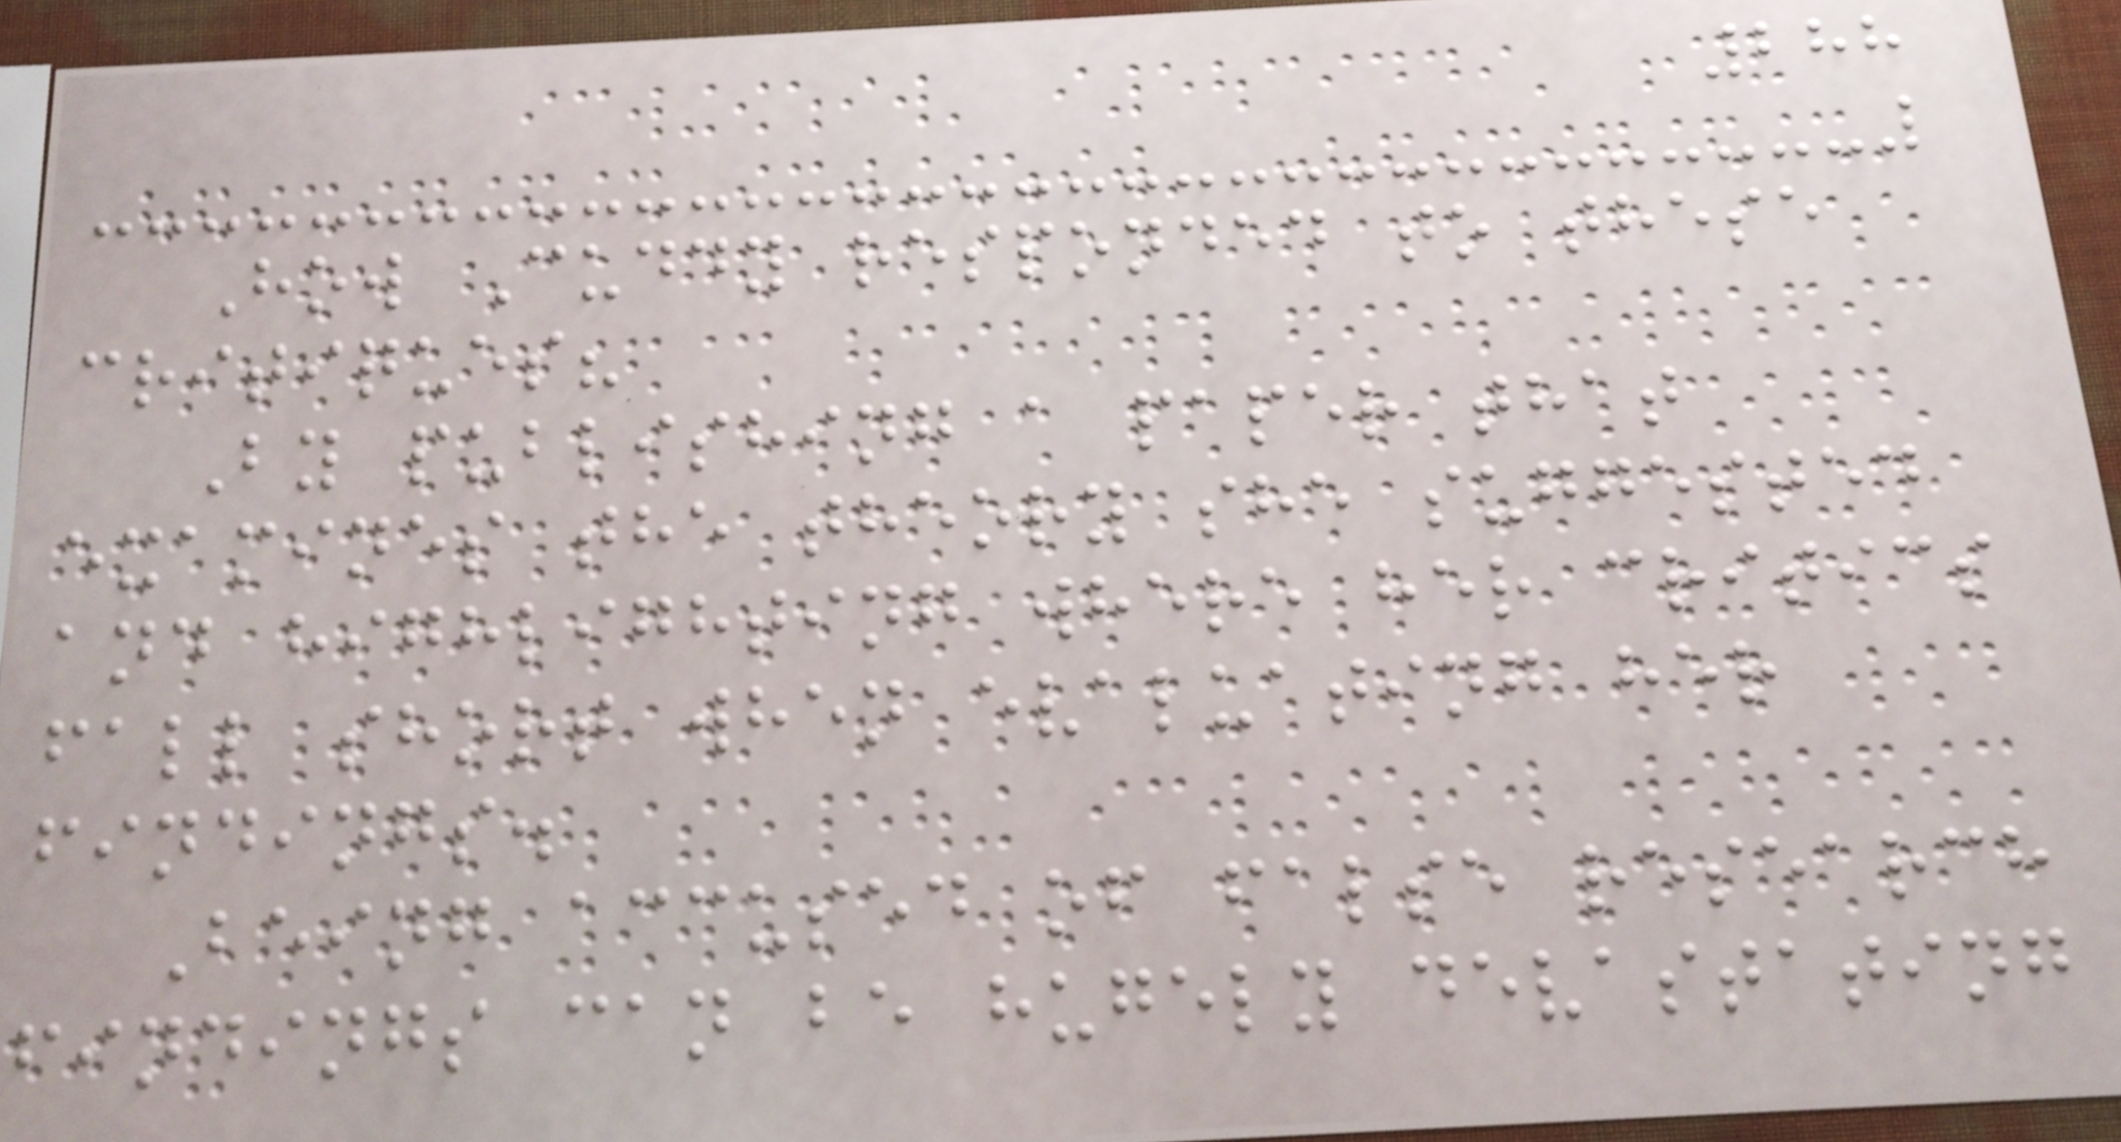288
How Cuddy responded to these
critiques?
By publishing a paper that
examines the theory she suggested
and highlighting where her critics
fall short when evaluating her
findings.
Being accused of false research
findings can be hugely devastating
